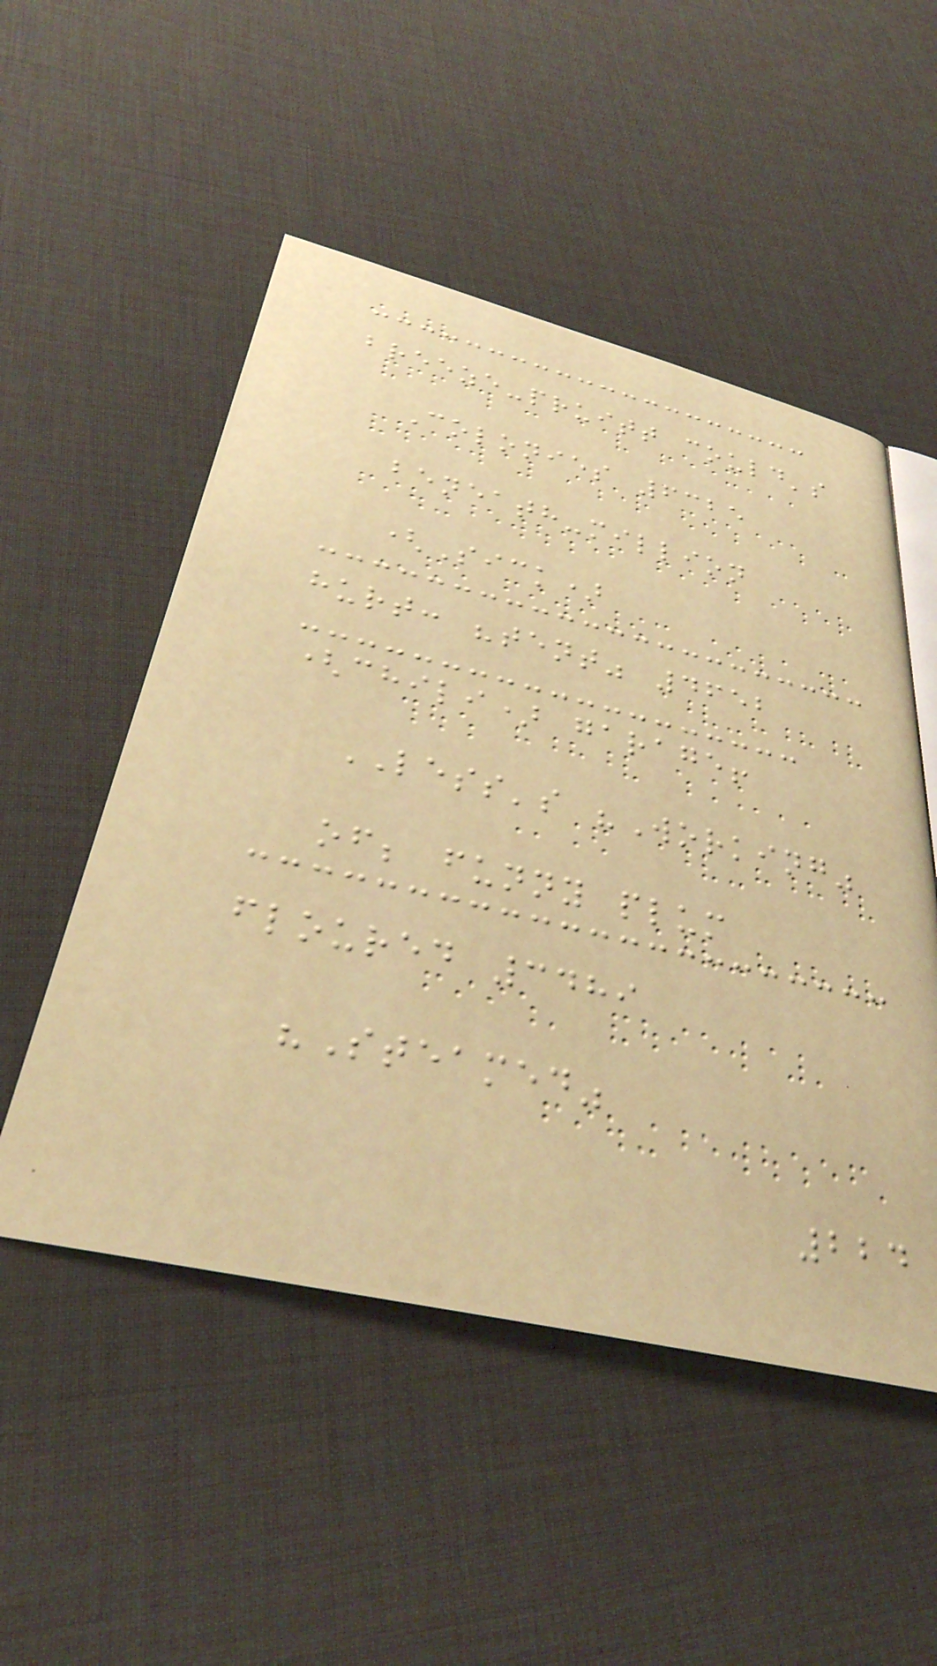breeze-pruitt could's
Colonies 6325
beneath-million
(Sick)
hurt: "tent" 4652
(chili) garage!
LESS's "Working"
of; funny plum
floured 3489
"Steamed"
224
